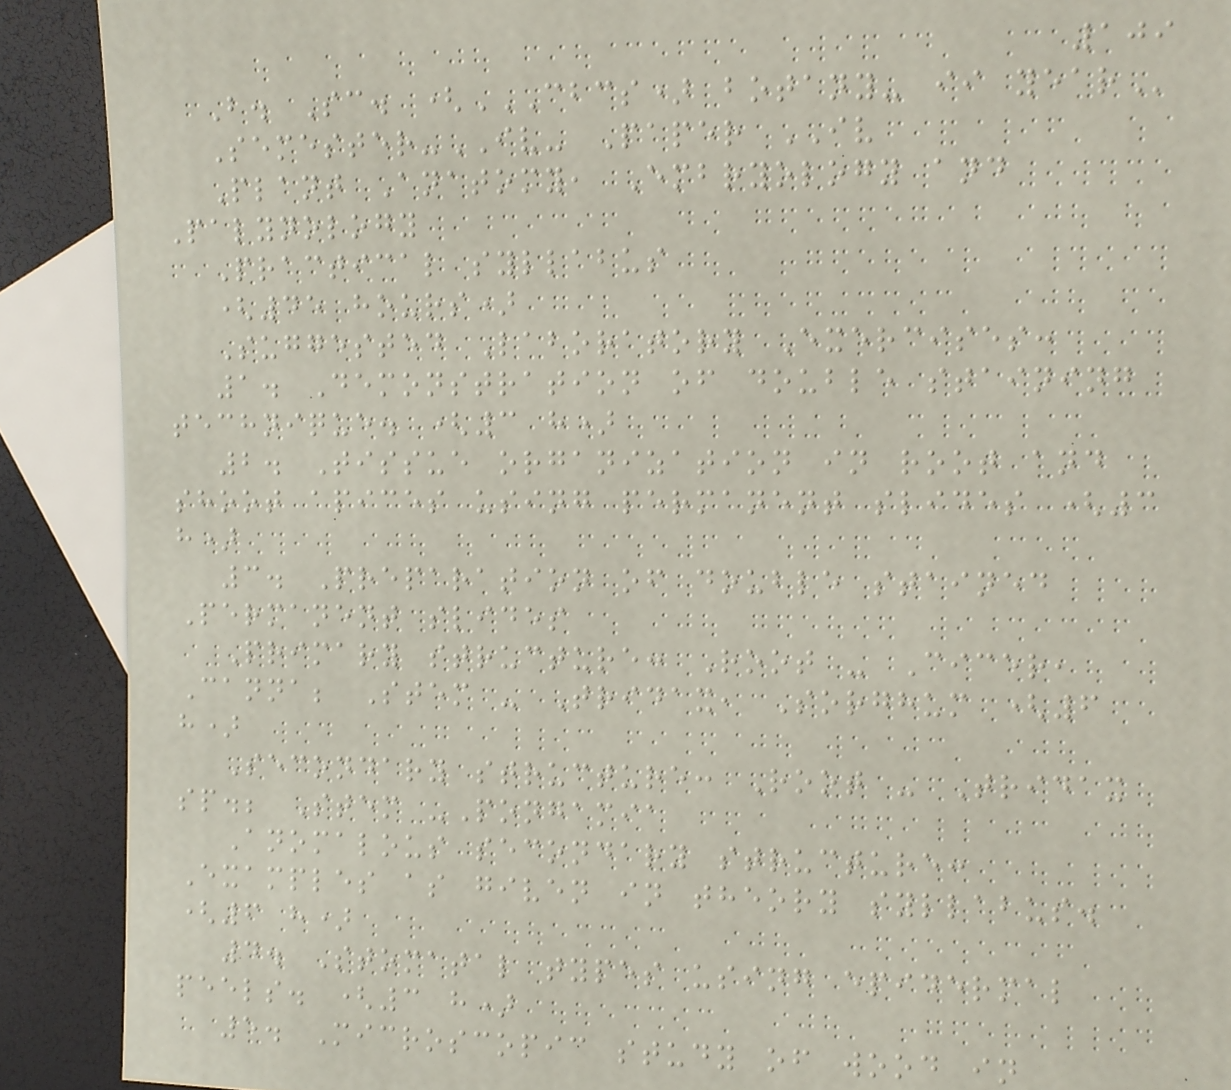109
B. Sc. (CBCS) BOTANY- II YEAR
Semester-IV- Paper IV
Plant Anatomy, Embryology and
Palynology
Practical syllabus
(45 hours)
Suggested Laboratory Exercises:
1. Demonstration of double staining
technique. (3 h)
2. Tissue organization in root and
shoot apices using permanent slides (3
h)
3. Preparation of double stained
Permanent slides
Primary structure: Root - Cicer,
Canna; Stem - Tridax, Sorghum (6
h)
Secondary structure: Root - Tridax
sp.; Stem -Pongamia
Anomalous secondary structure:
Examples as given in theory syllabus.
(6 h)
4. Stomatal types using epidermal
peels. (3 h)
5. Microscopic study of wood in
